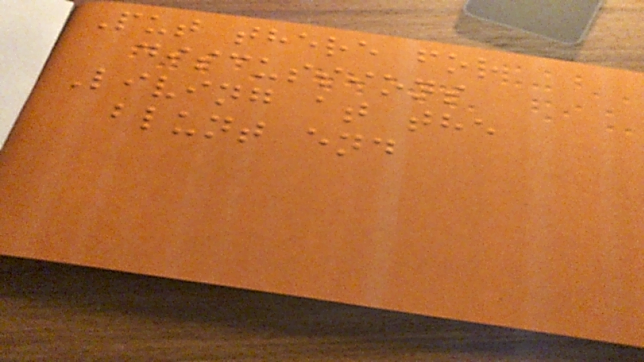Put there for
discussions
Living at the
blunt end
